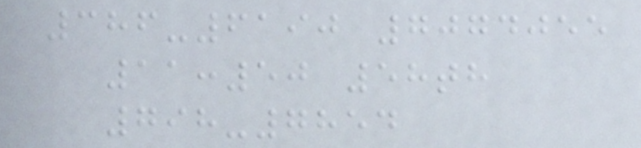386-6190 7074055
11:50 58th
798-7854
